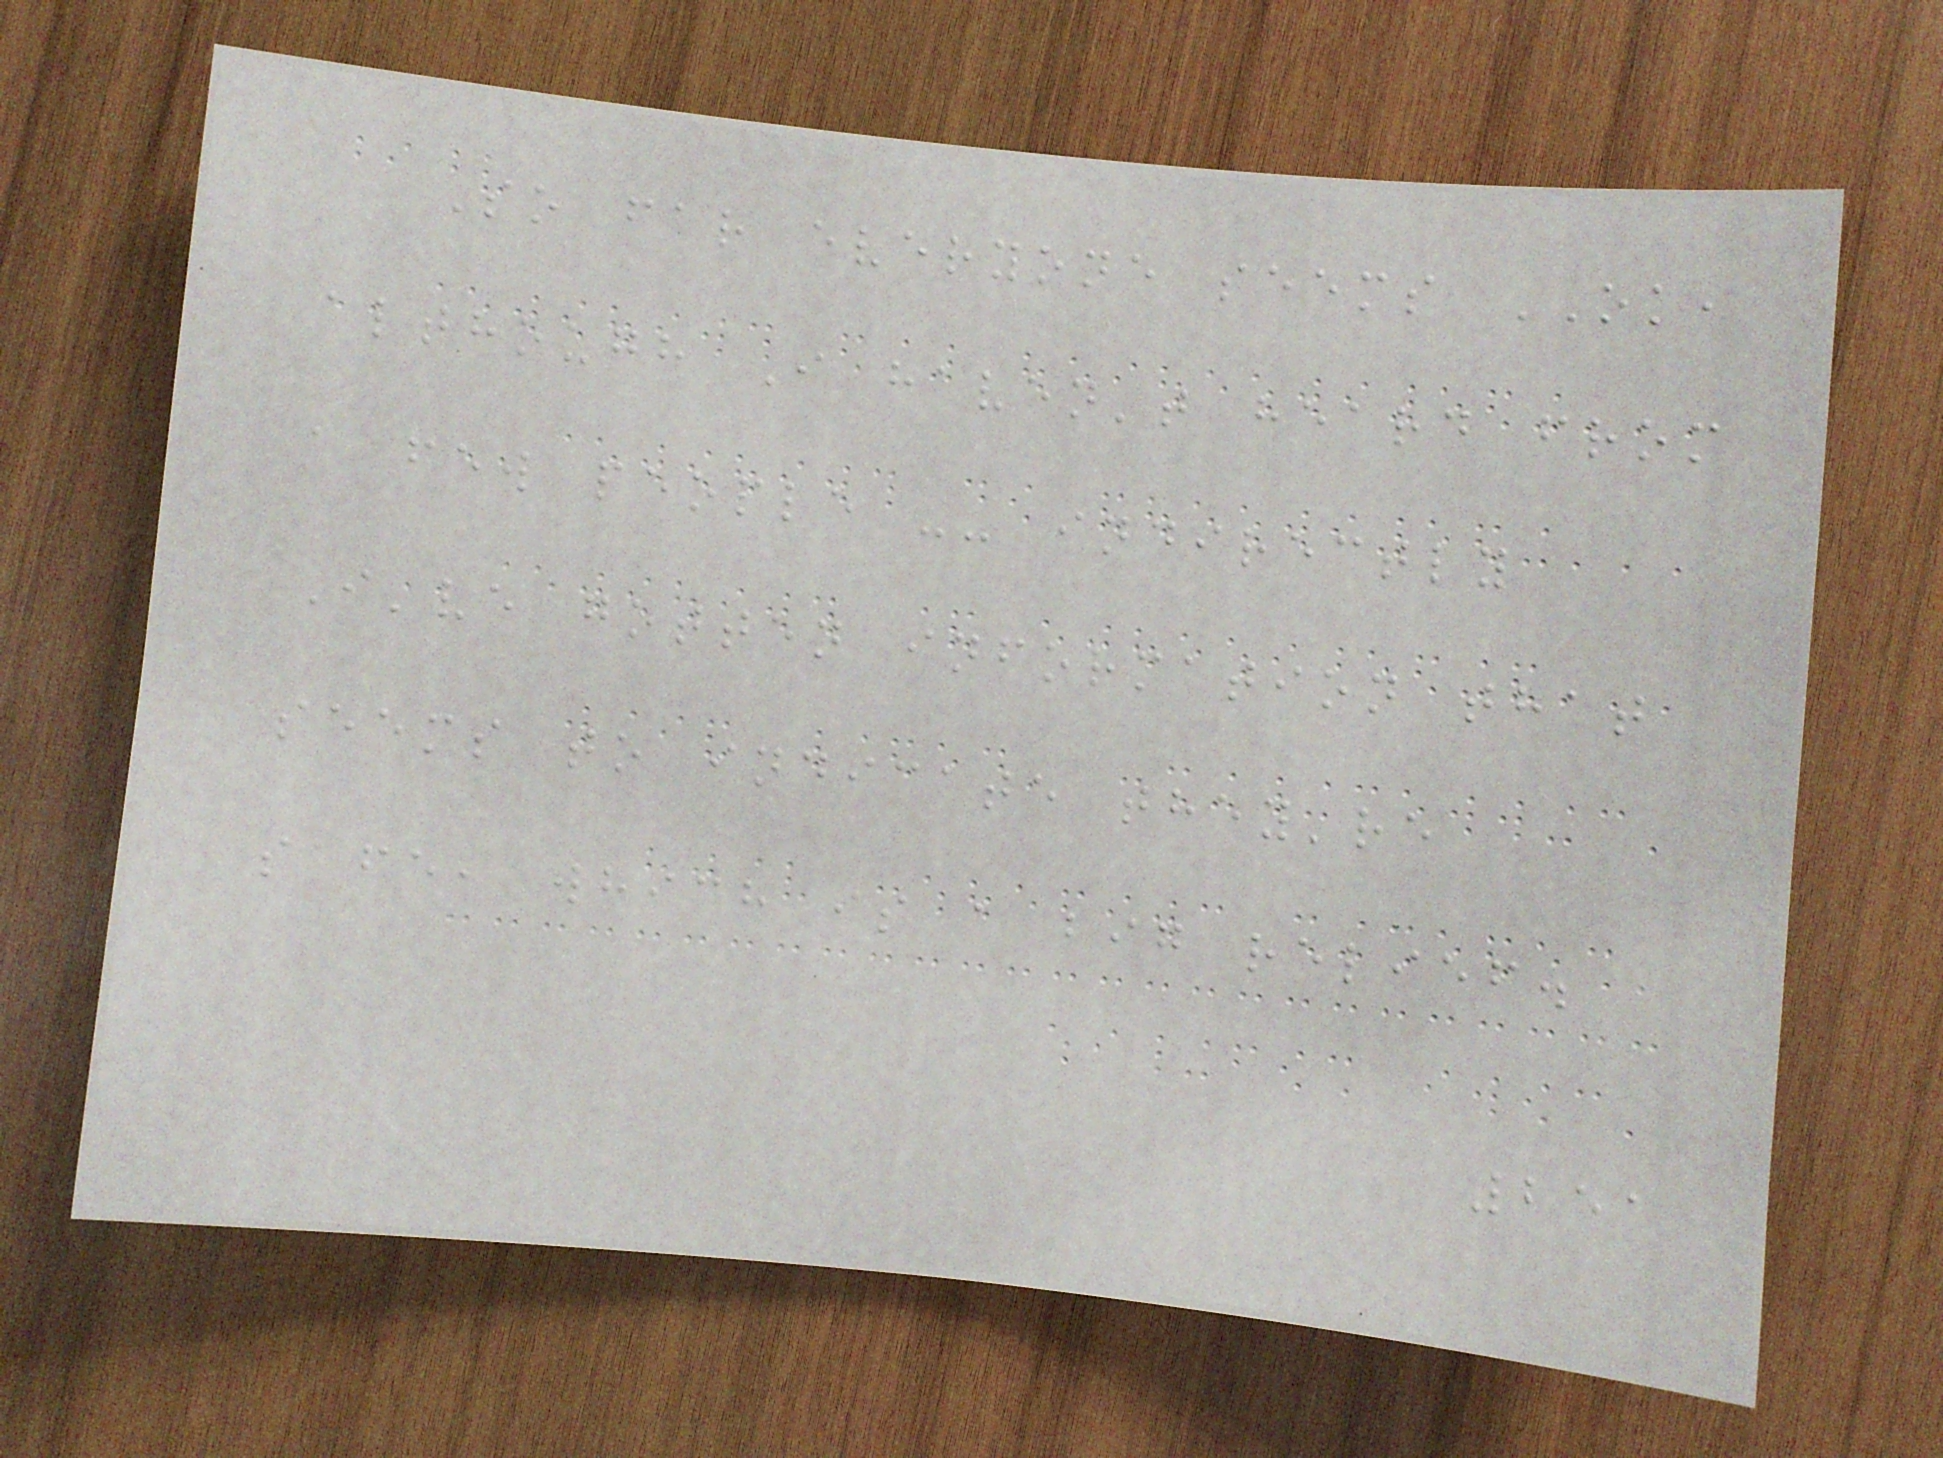So far everyone seems OK,
although I haven't heard from
a few people -- indirectly
I've gotten information that
seems to indicate they're
safe, which is a big relief.
251
